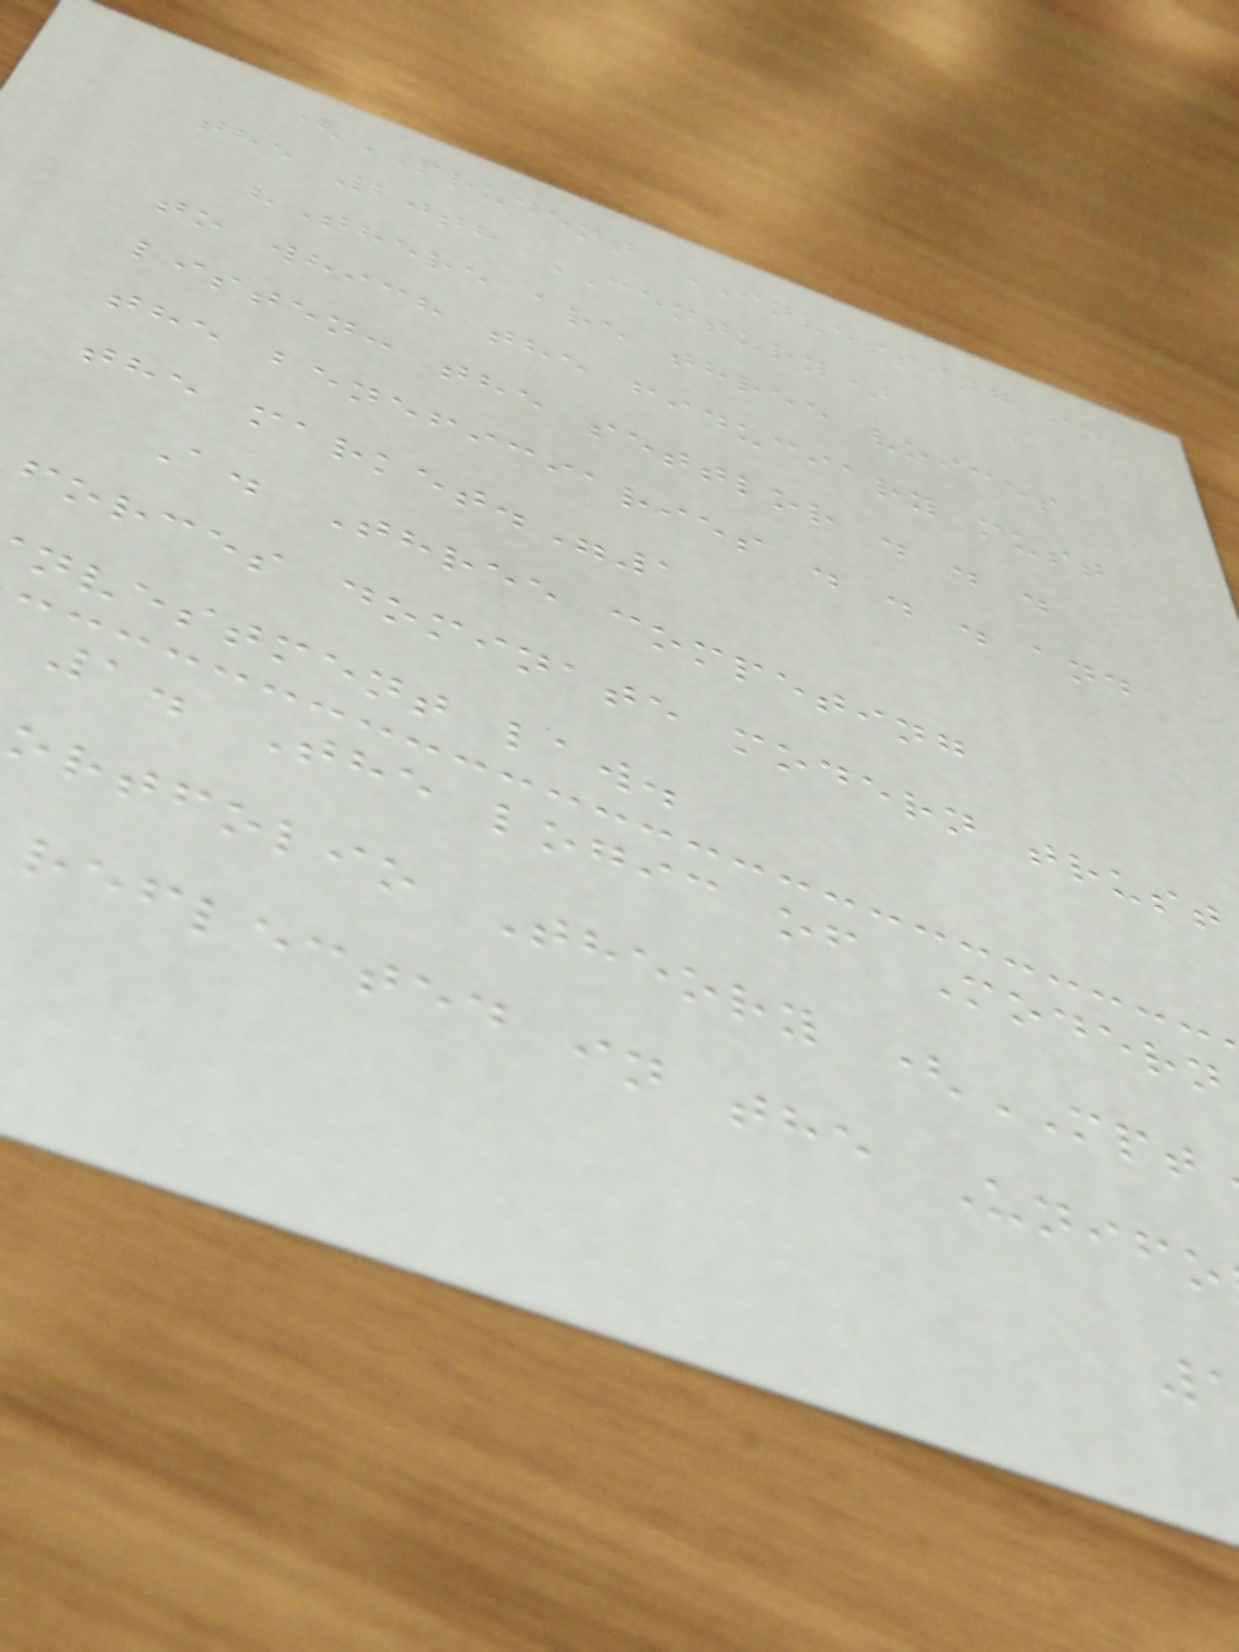(PRUDENT INVESTING in
the 20th CENTURY)
"There are three voices
to which the fiduciary must
listen: the settlor . . .
the beneficiaries . . . and
the market."1
A. Three competing
forces dominate modern trust
nvestment law.
1. The logic of Modern
ortfolio Theory (MPT
reflected in the Unifo
